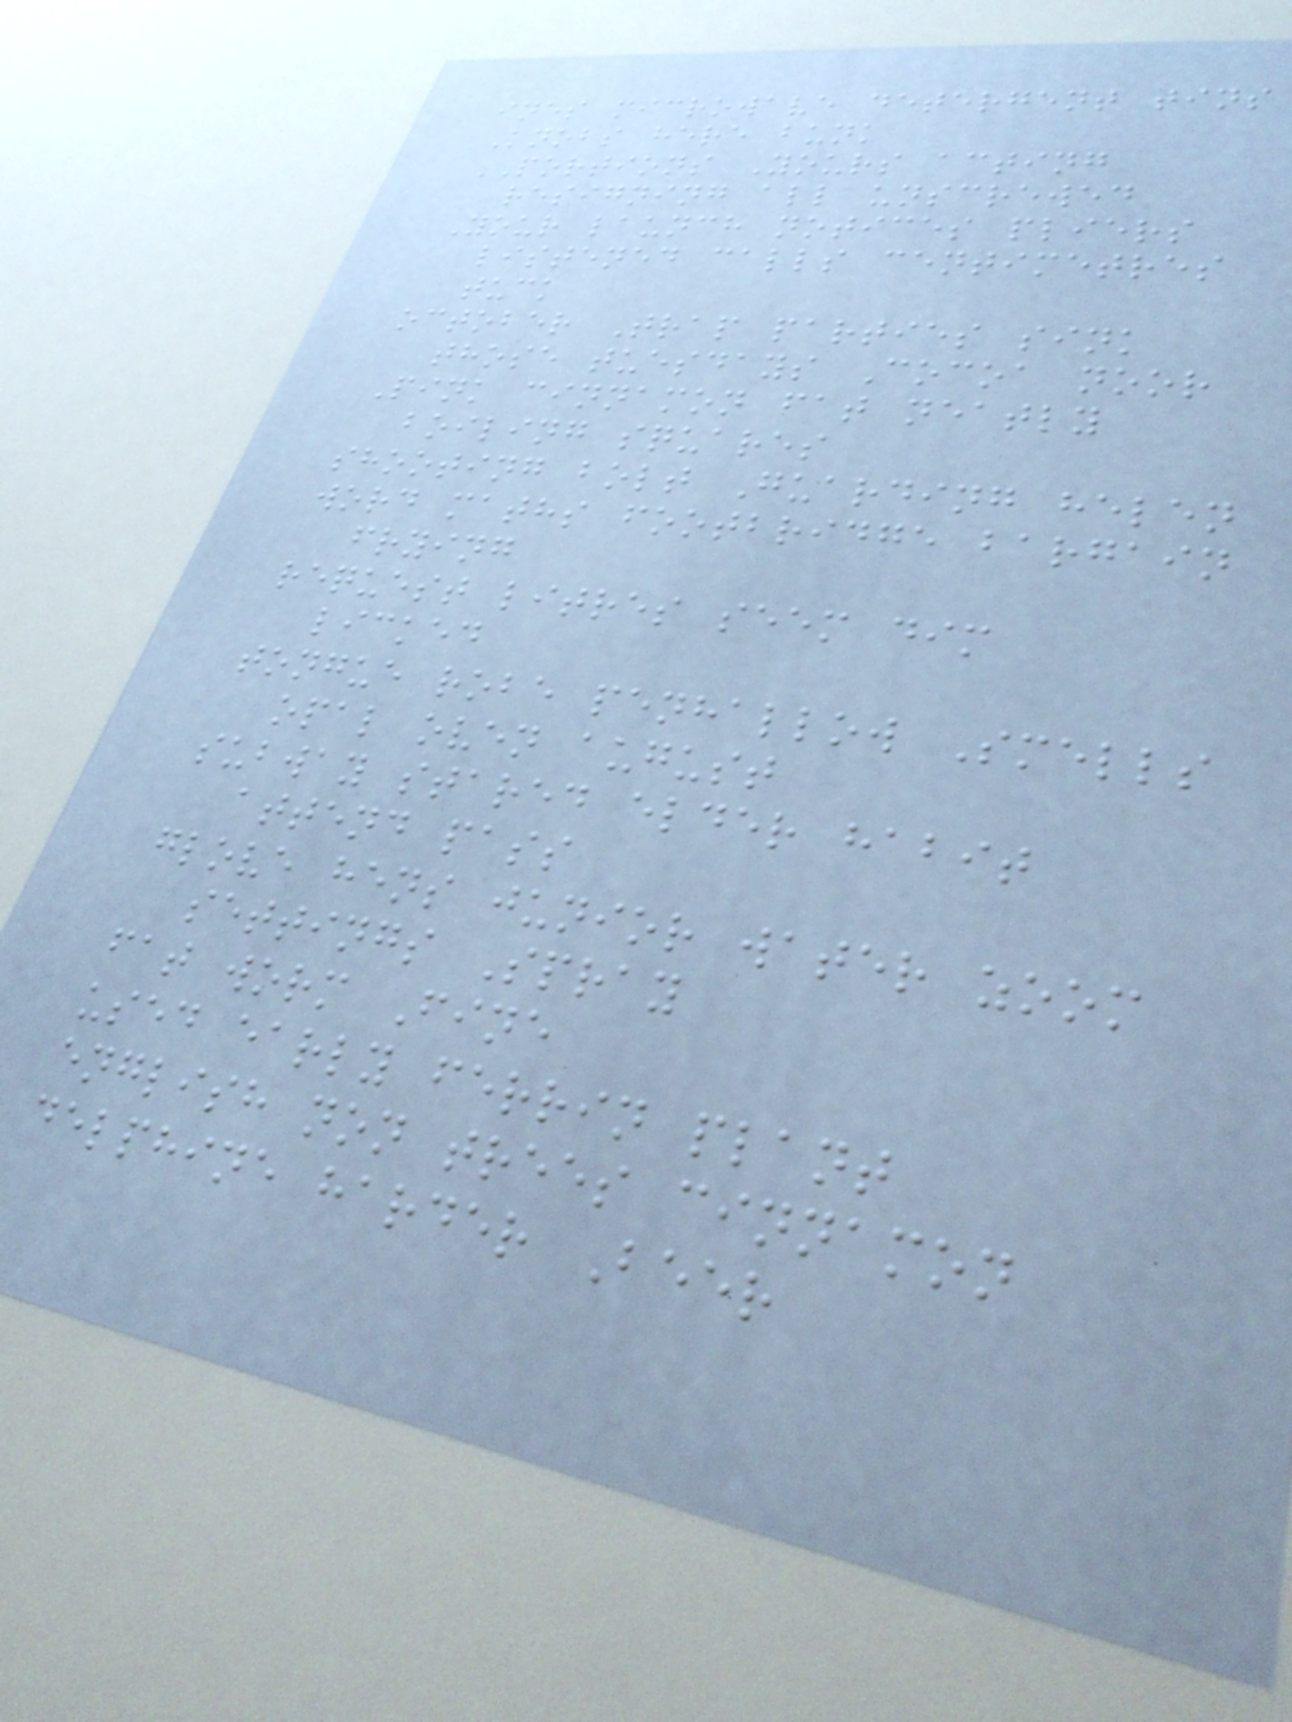ines microwave detergent tins
Knobs here bunk
PORTIONS Yours acting
resigning all unscrewed
Your launch notices pliers
listened calls centimetres
tuck
october Trap parties sink
those tuesdays Cocoa noor
Pink cinnamon fat neatly
boiling squares
shooting bolt Guarding helen
word maths footbridge bargain
frying
request litres seem dim
licked
tongue robe penhallow Smells
opal oven august
subway stared elder habit
attend pass
glove hens junior water zoom
settings Spray
fat worm Fine
used early ferrin plant
english non trees cinnamon
delphine harder Beer
